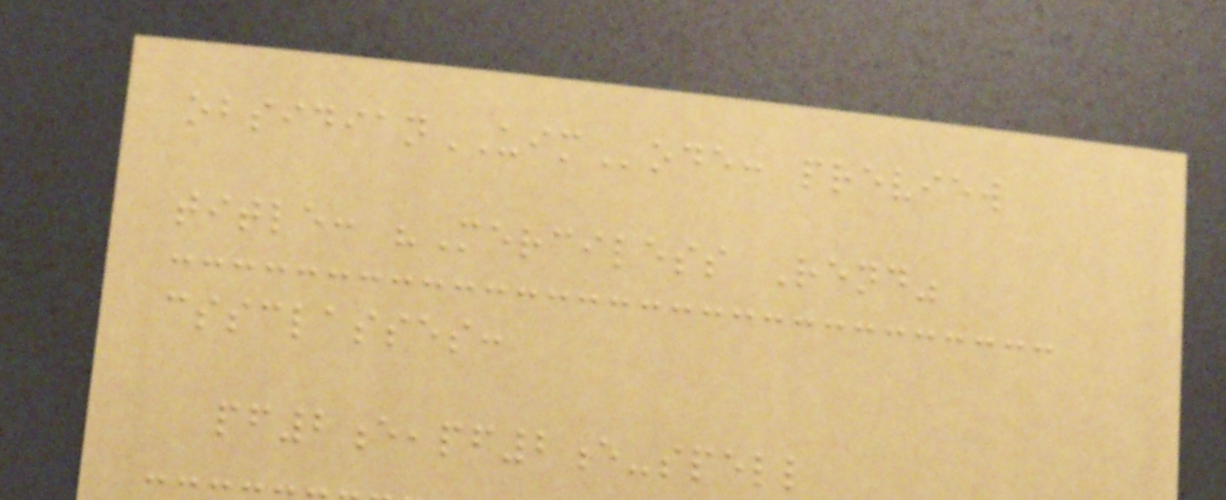obsidianUIMode: preview
title: "Merciless Rend"
cssclasses:
pf2e,pf2e-spell
